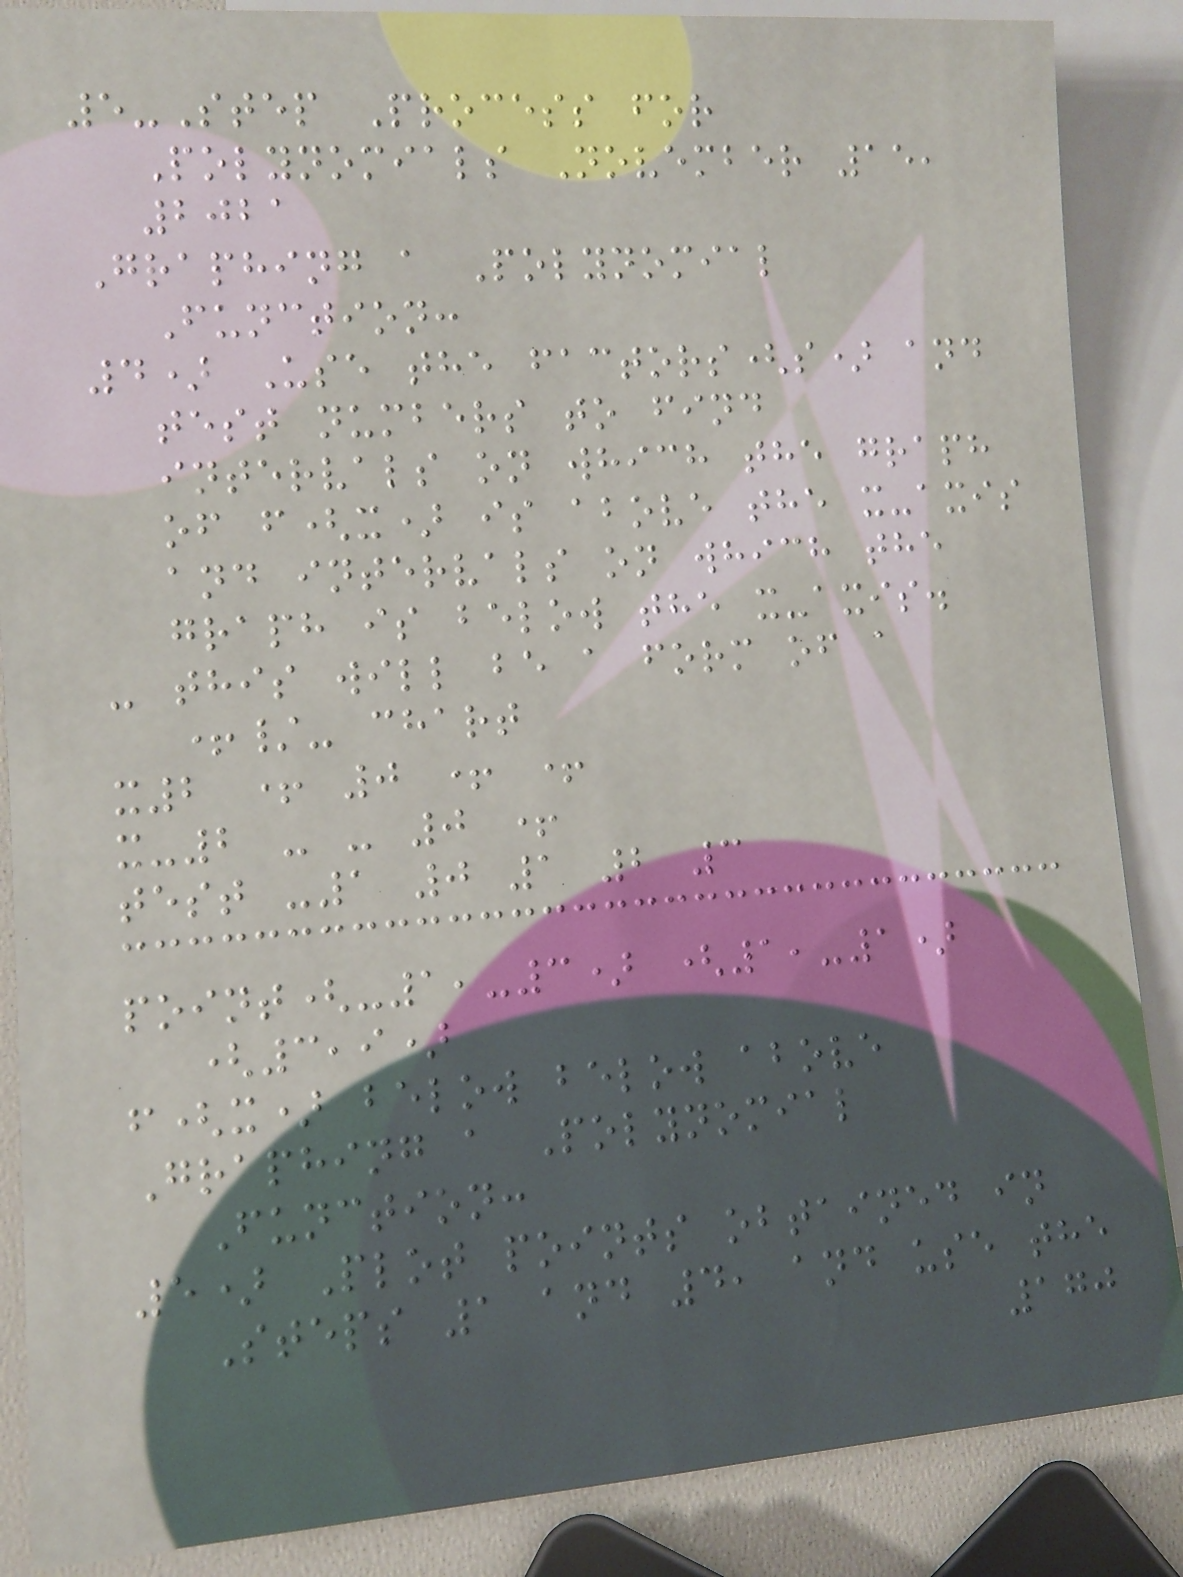5-Step Process for
Polynomials November 15,
2021
Graphing a Polynomial
Function:
4) Use the factors(s) and
test numbers to find
intervals on which the graph
of f(x) is above the x-axis
and intervals on which the
graph is below the x-axis.
- this will be a form of a
+/- chart
x2 + 0 + +
x-2 - - 0 +
test -1 0 1 2 3
point(-1,-3) (1,-1)
(3,9)
f(x) below below above
Graphing a Polynomial
Function:
5) Plot points obtained in
Steps 1 and 4, and use the
170
